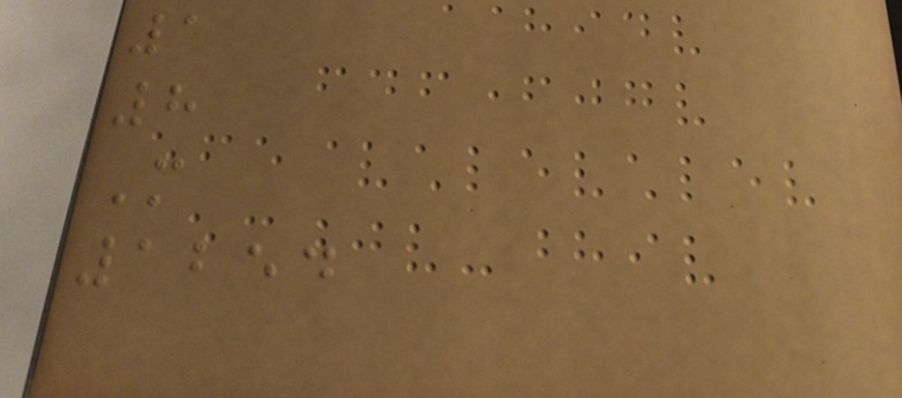1
8
M
1254
